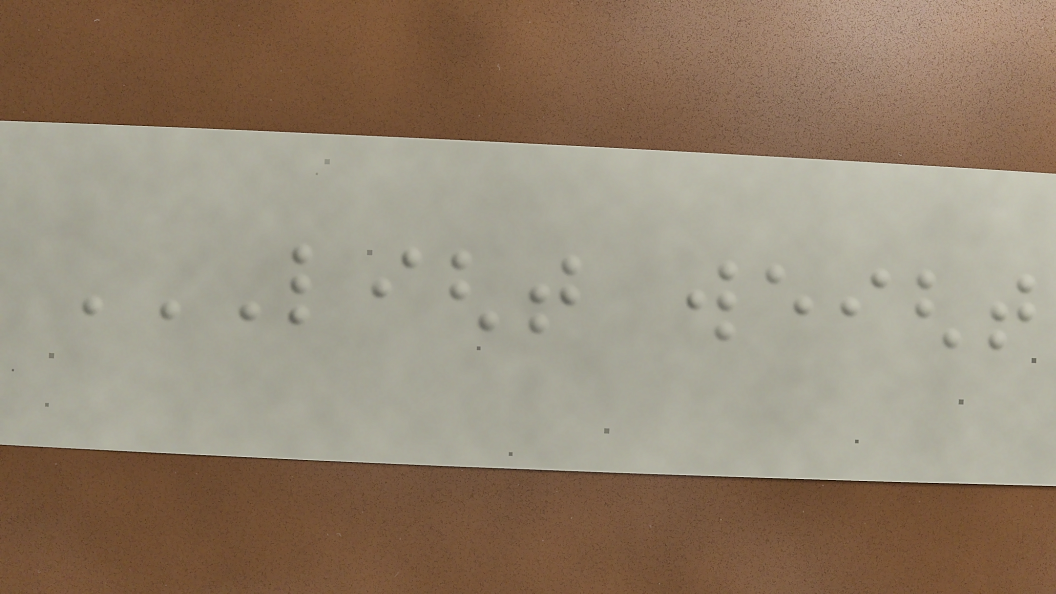LIGHT WEIGHT
